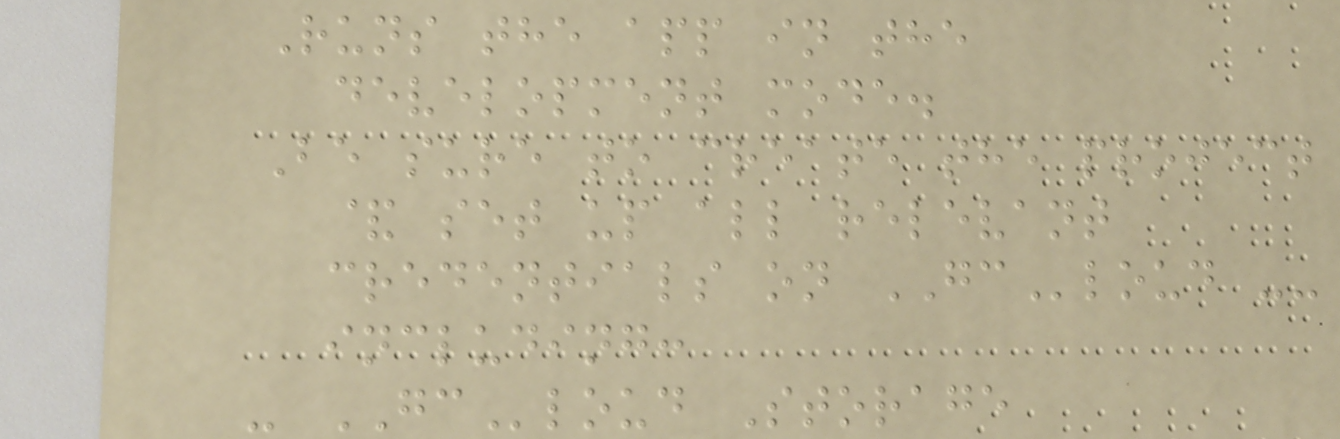Runs the app in the
development mode.
Be sure to create the project
& set up all relevant
credentials on GCloud --
including:
- GCloud Storage
